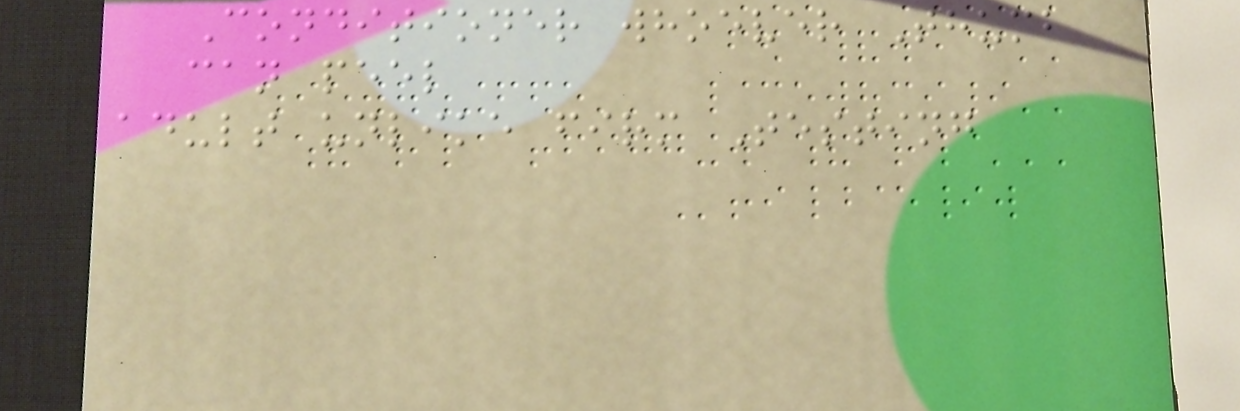Conditioner whoever Thumb
can peel
adult unlike firm Testing
